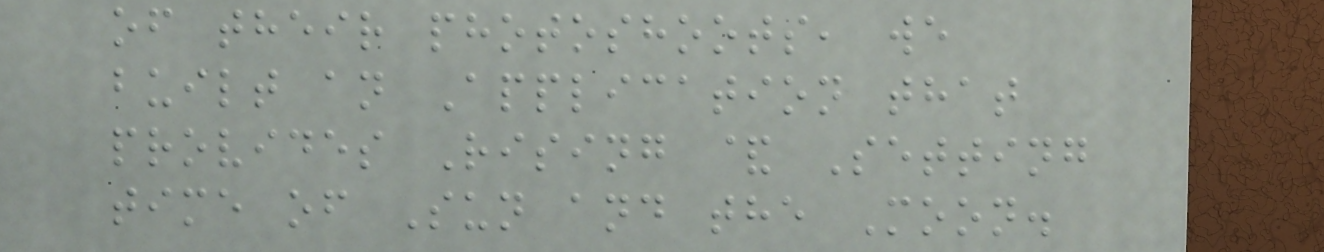of their photoshoots, we
built an Application that
provides Rising & Setting
time of Sun and the Moon.
